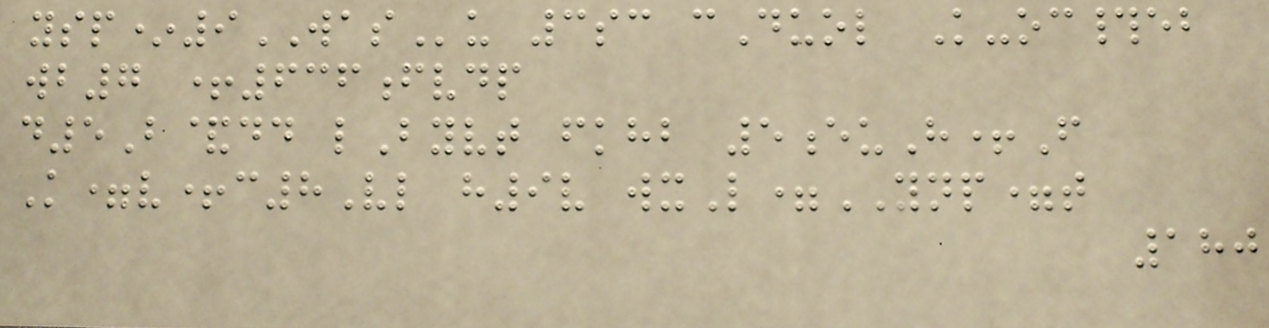ysp*9WASu 3sc cDuol K-oc#eb
wb7 +636fvdp
d5B&dd lByvt fkhb 5euH+F
K=v+c8Vl h9v wxL=YNP=t
180
